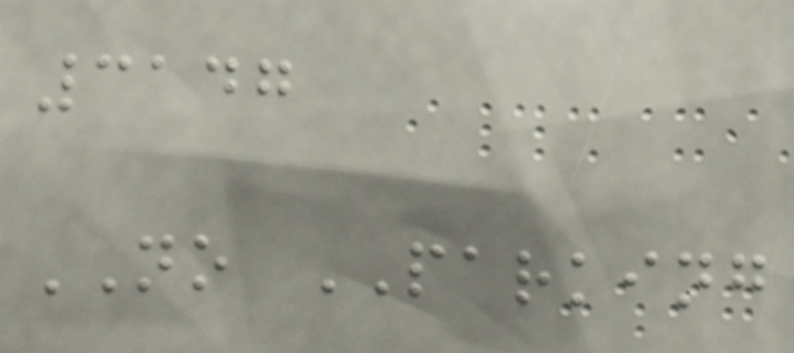3147
NO PARKING
